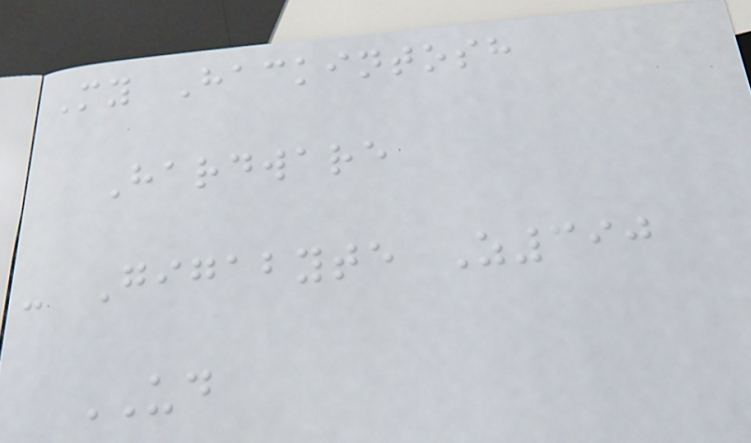My Hackintosh
Hardware
- Gigabyte Z390
UD
